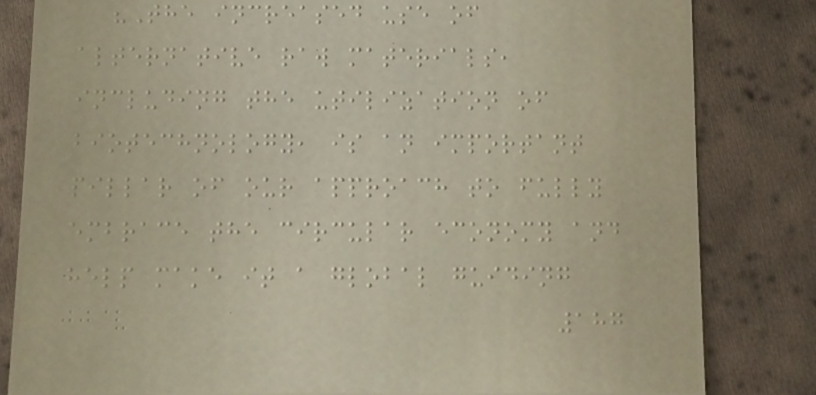"The increased use of
alternative raw materials,
including the utilization of
biotechnology, is an important
pillar of our approach to fully
embrace the circular economy and
help make it a global guiding
187
